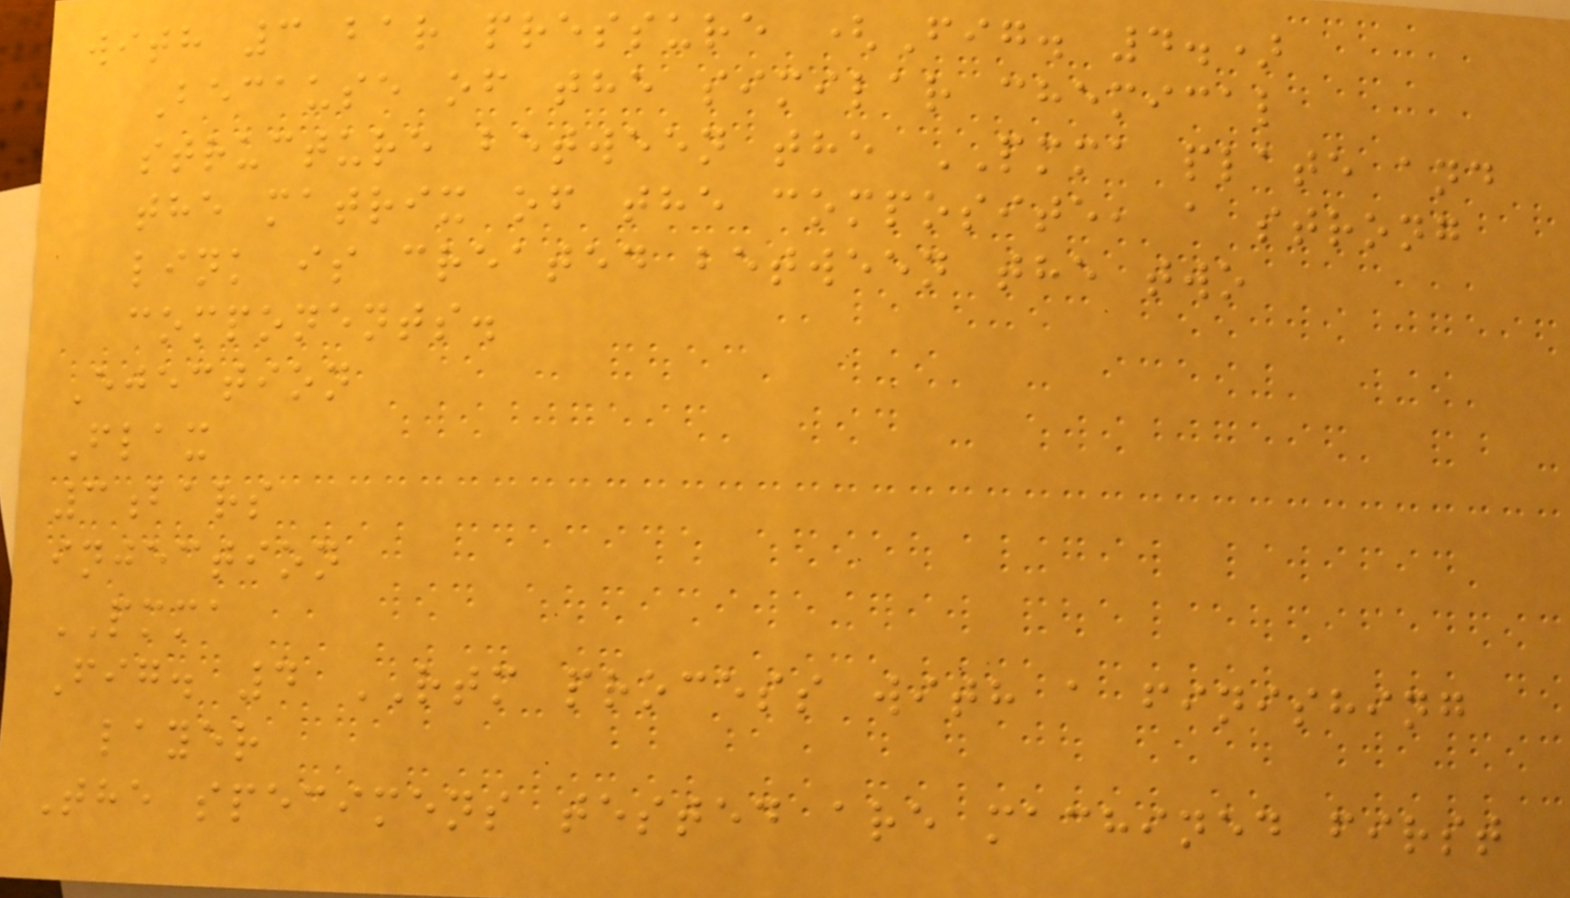with 3 bar pressure (Fig. 4.)
Because of the similar chemical
structure between the PMMA plate and
the matrix of the composite, a strong
link is created between the two
components.
Ejection
Flax
3bars
injection
PMMA
Fig. 4 RTM process with a finishing
layer
The specimens tested are machined first
